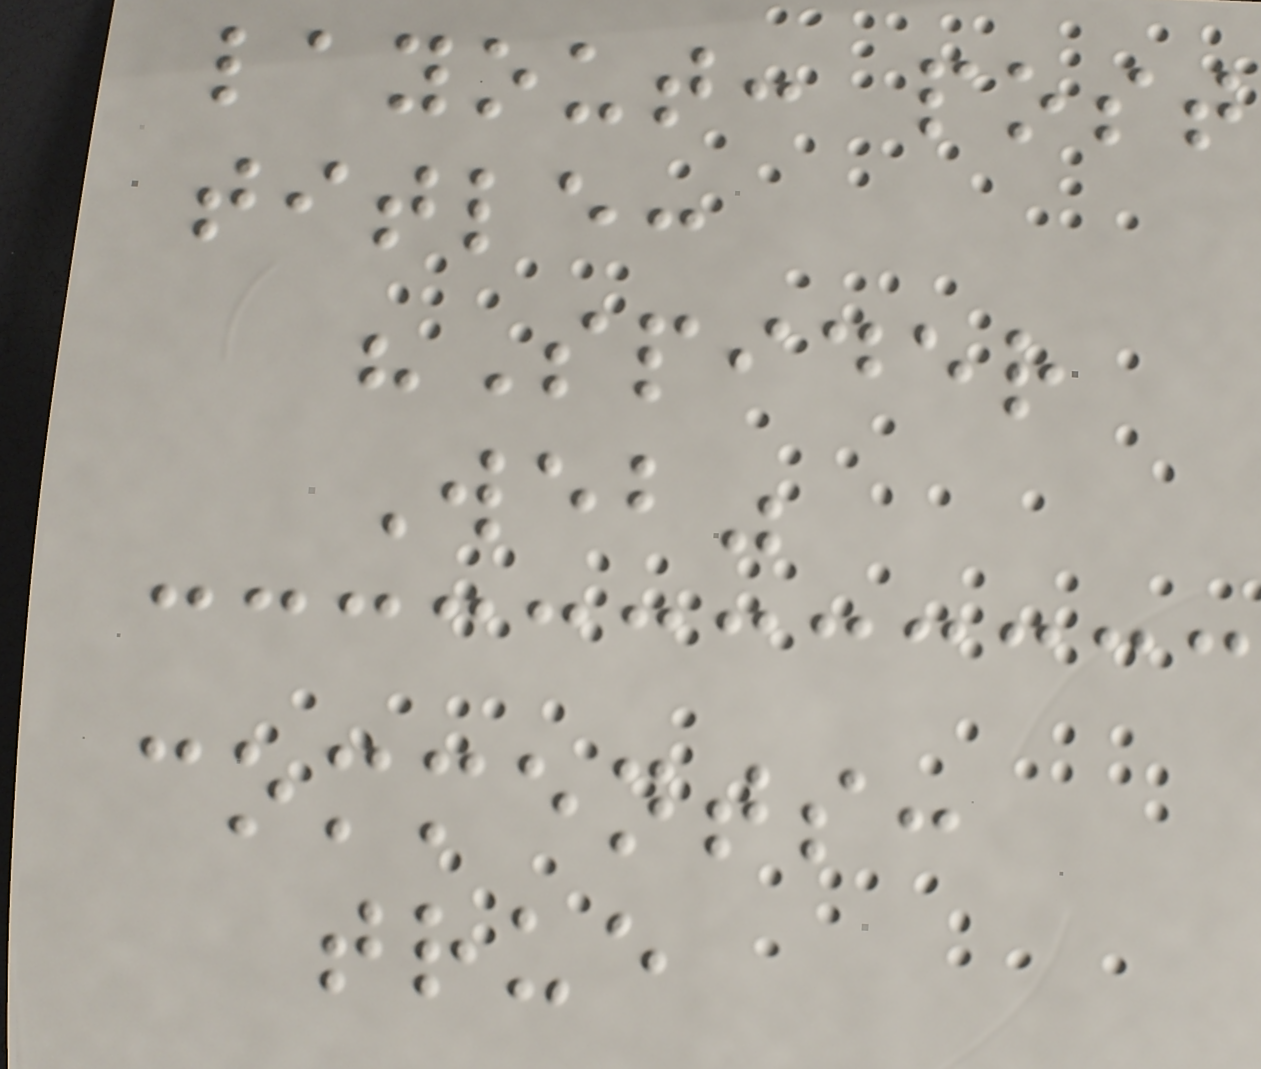layout: post
title:
"Spider
Web"
comments:
true
